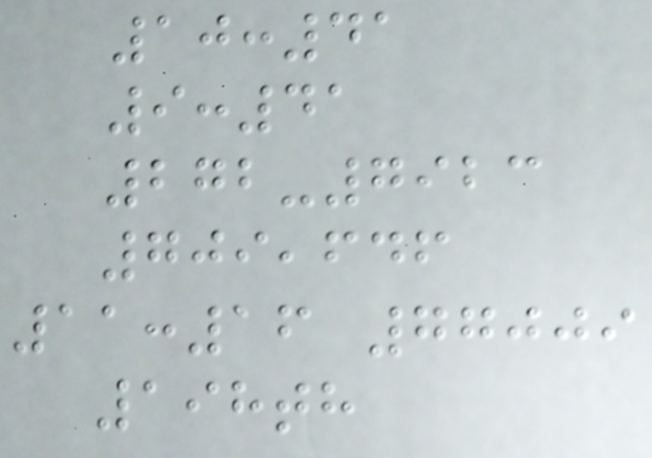10:41
9:41
272-7923
709,646
11:16 77009
198th
